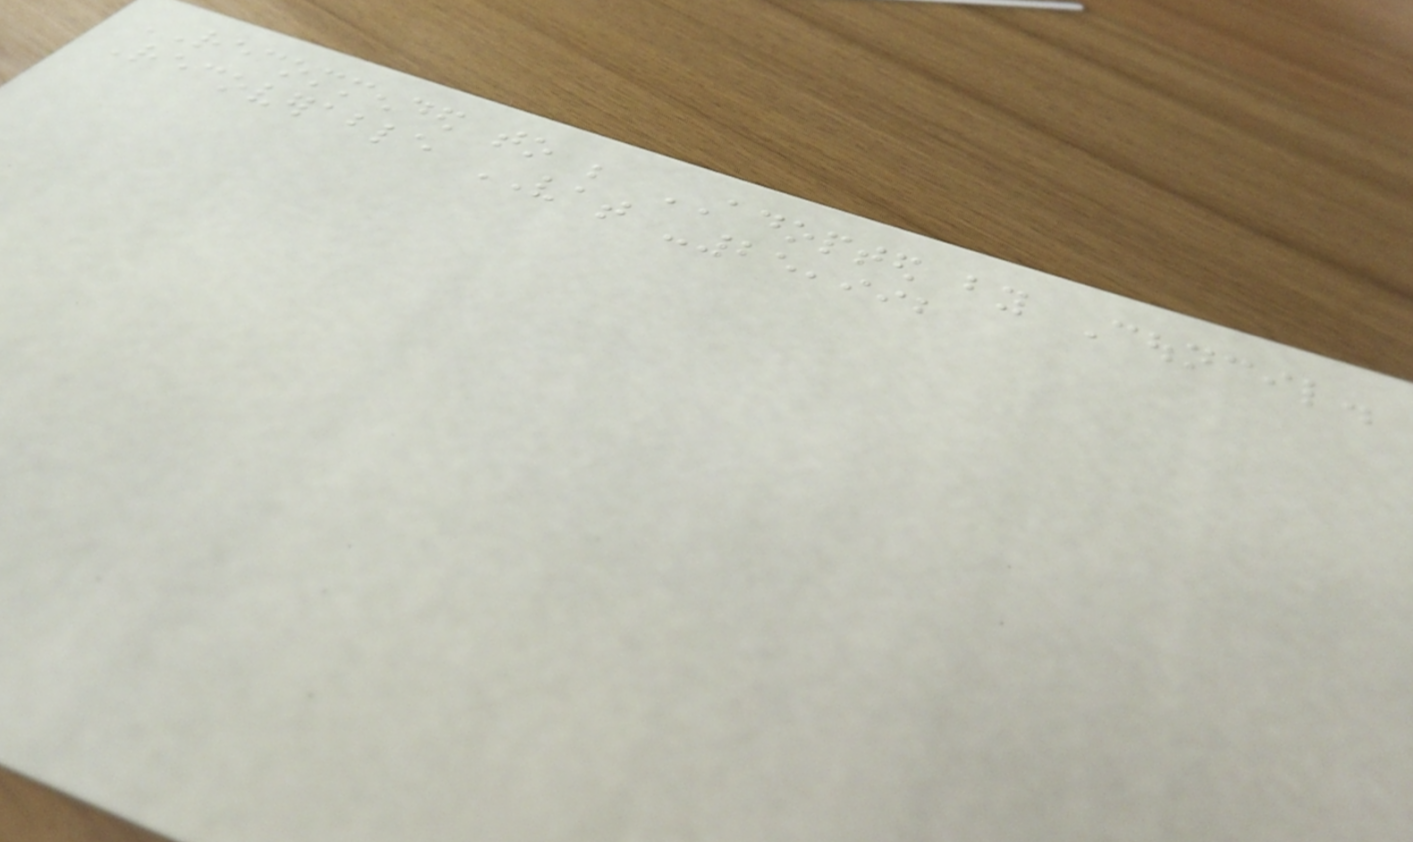RECOMMENDED to be ADOPTED by Council.
Recoverable VAT -25,992
